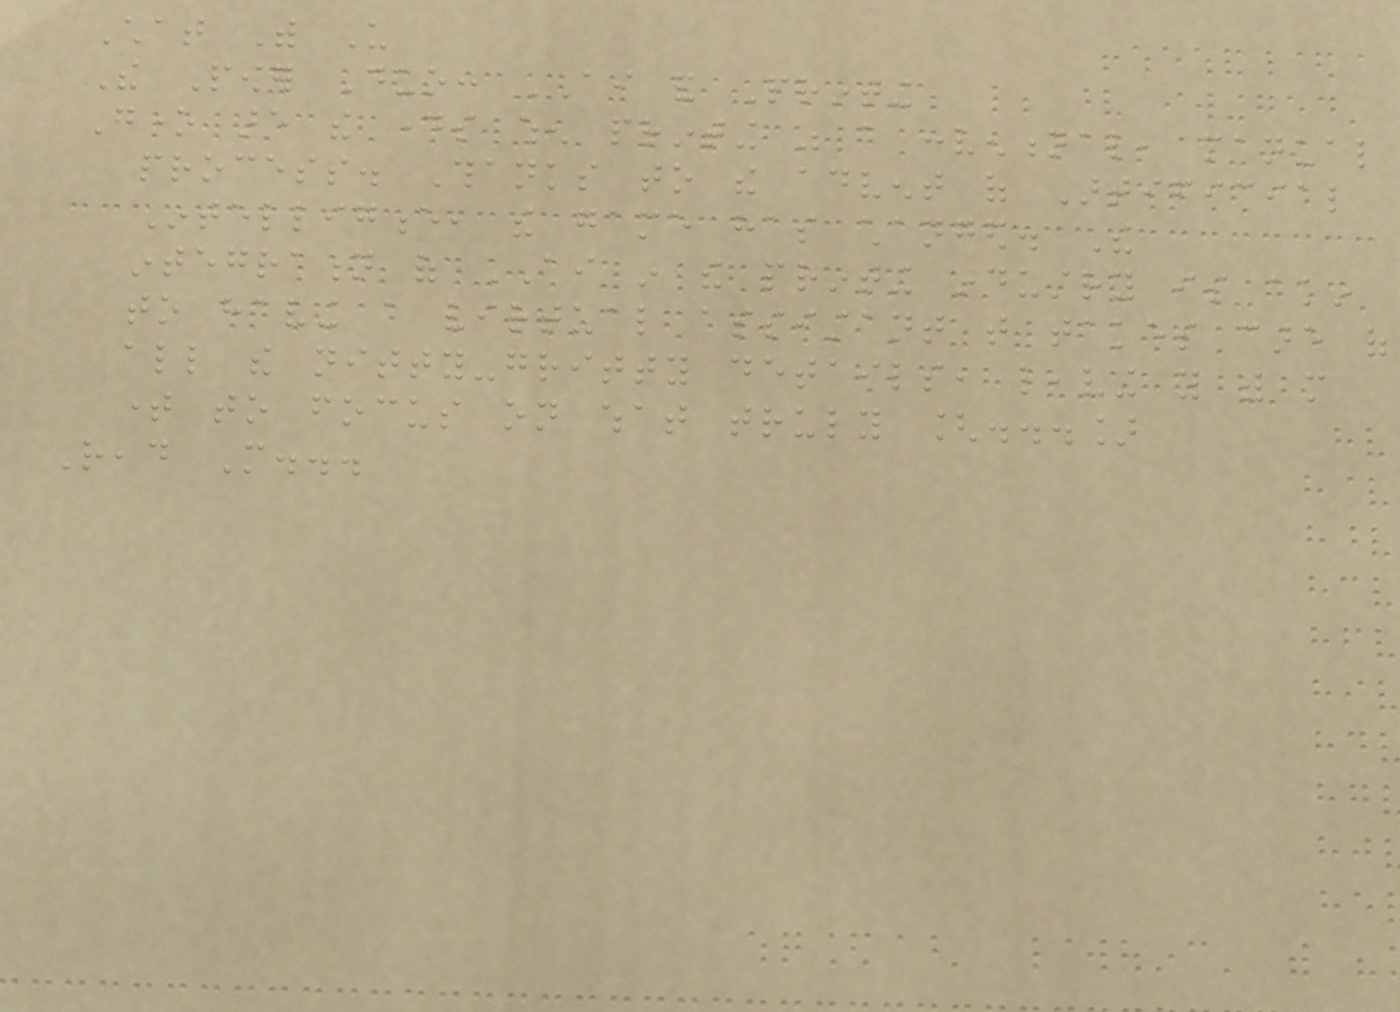Chat With Us
The Power Duo: AI and Printing
Gone are the days when printing was a conventional, manual
process. Thanks to the advent of Artificial
Intelligence, the game has changed. The
integration of AI in the printing industry is akin
to having a virtual assistant that takes care of
all the nitty-gritty details, leaving you with more
time to focus on what truly [...]
Read More...
